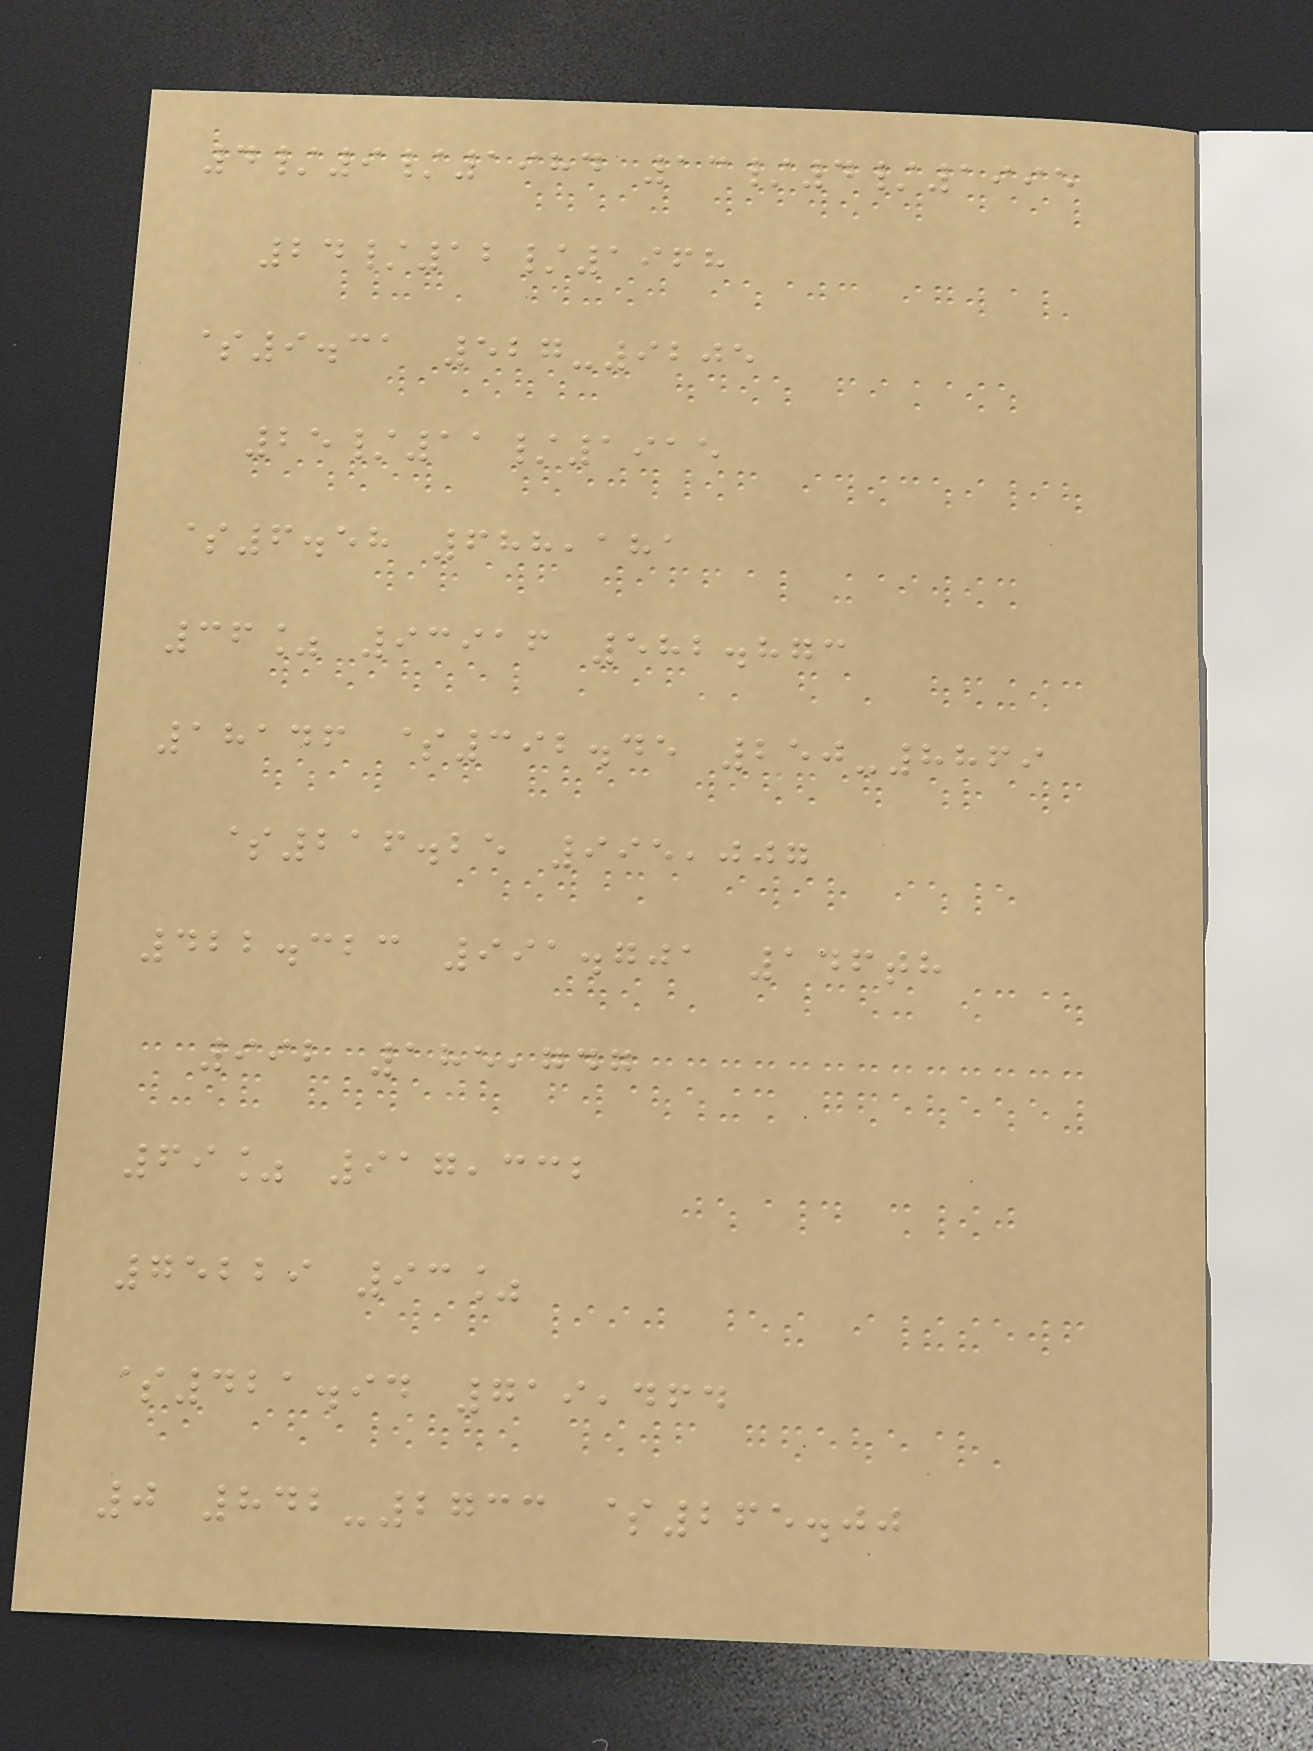4/9/1984 13/4/1995
24/12/1968
$9.31 527-9205
25/11/1915
$6.58 688,181
36% 93916 582.873
18146 $392.45 250-8869
$216.25 995,007
422.323 991.701 146th
992 185,747
69% 917,332
75229 93%
$421.94 719,464
0 842-2733 $265.00
